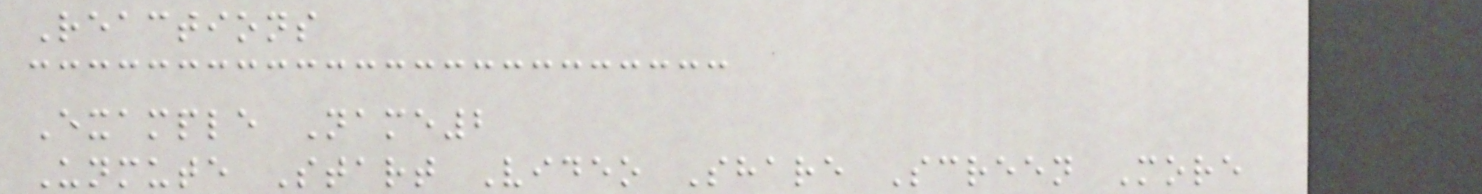Reactions
Example Name2
Unmute Start Video Share Screen More
